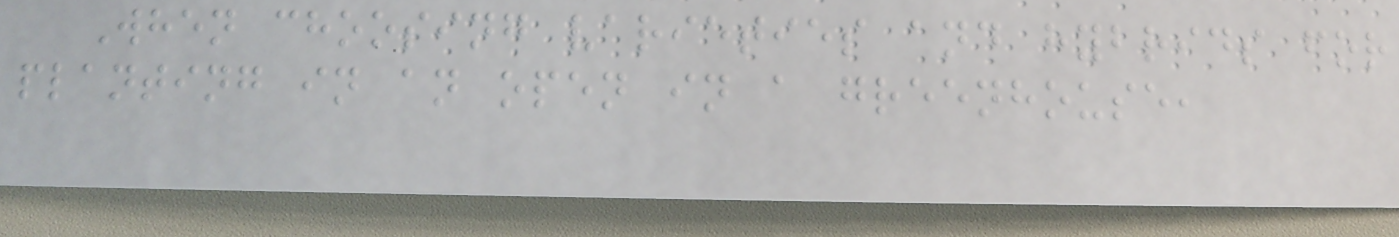When choosing varieties and hybrids for
planting in an open in a greenhouse,
